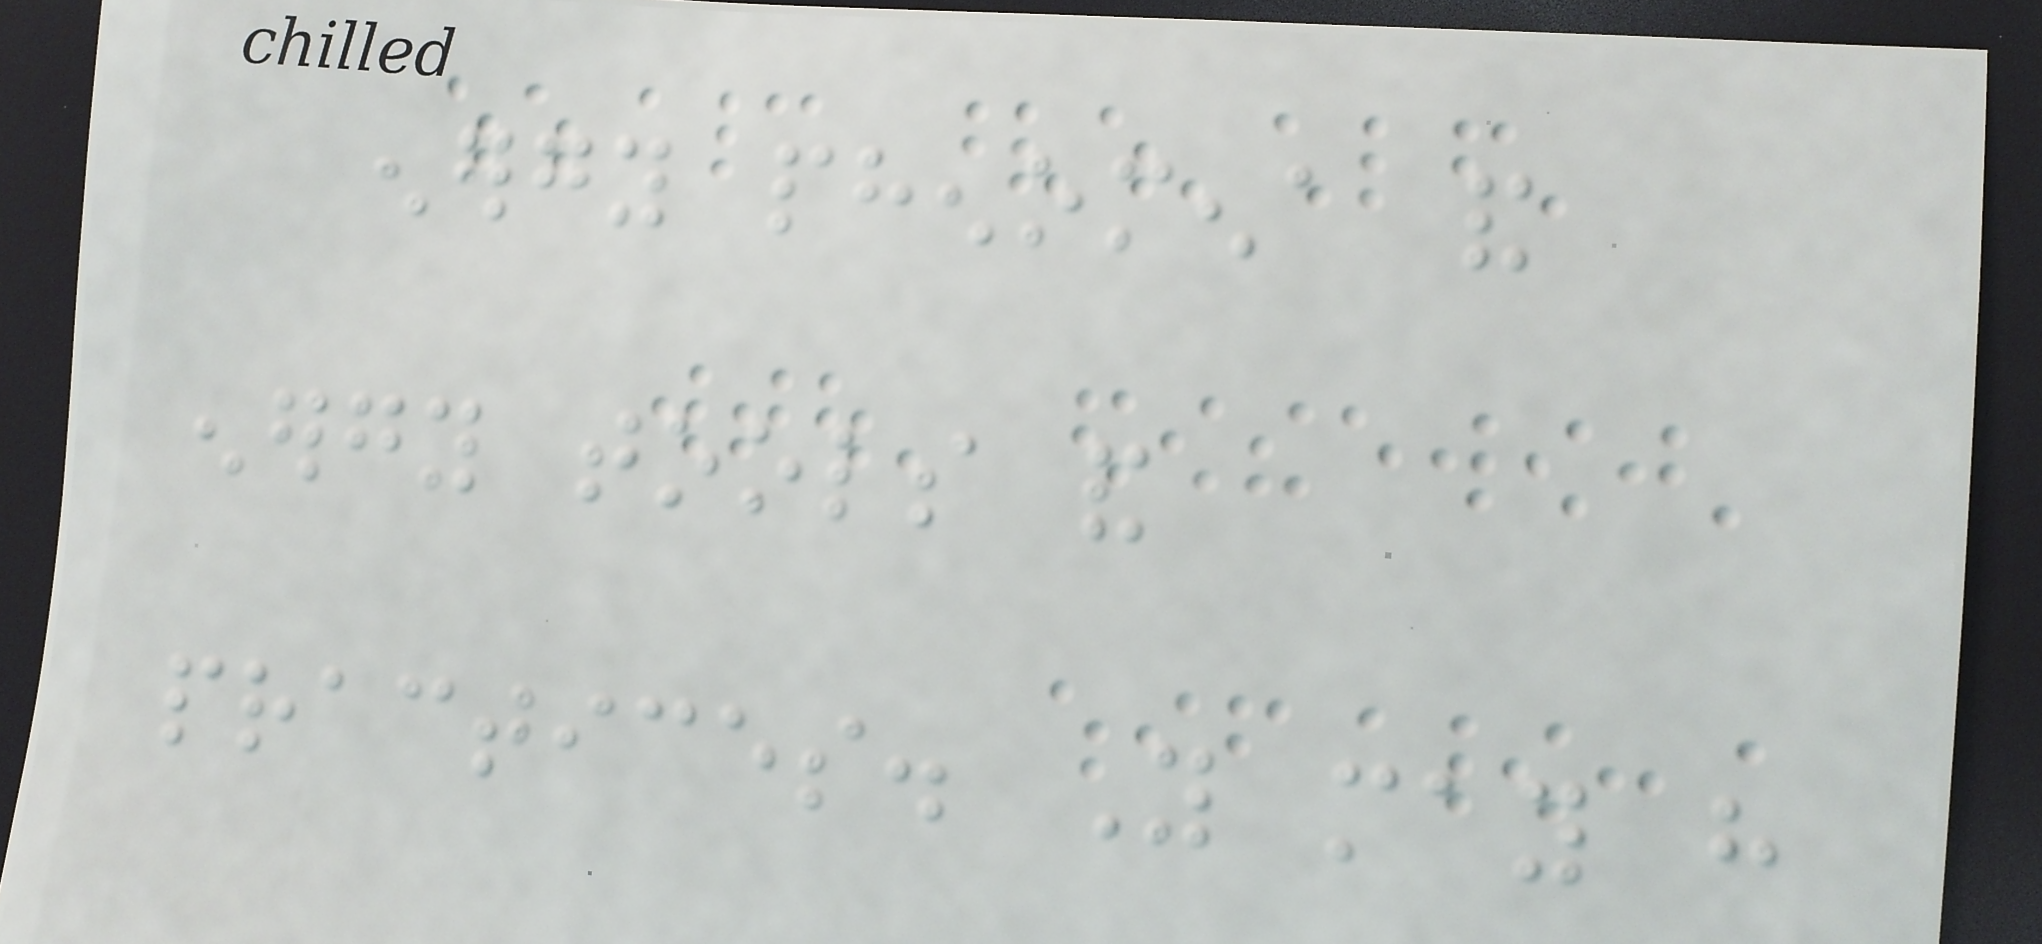energy phenomena and
energy tools and
practices. You may have
